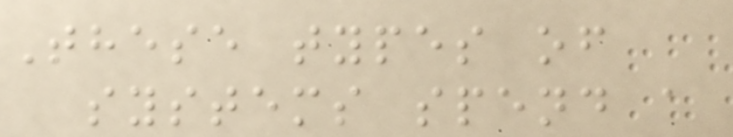These types of
systems spend a
